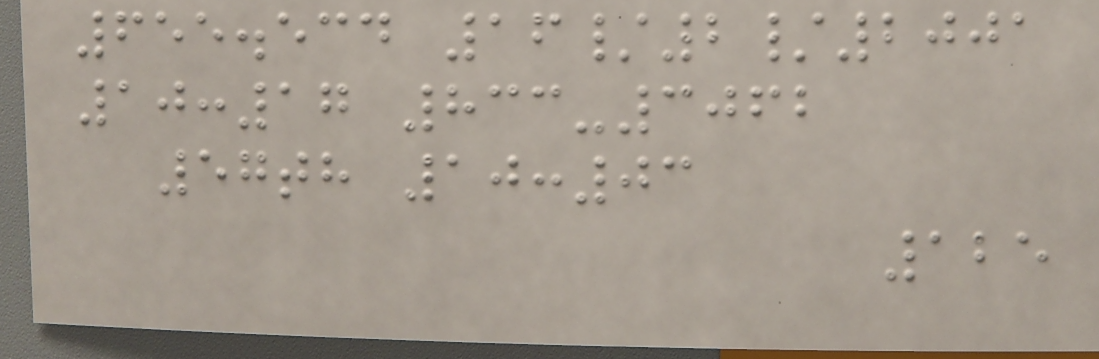655.534 16/2/2001
10:17 833-3062
57th 10:03
125
